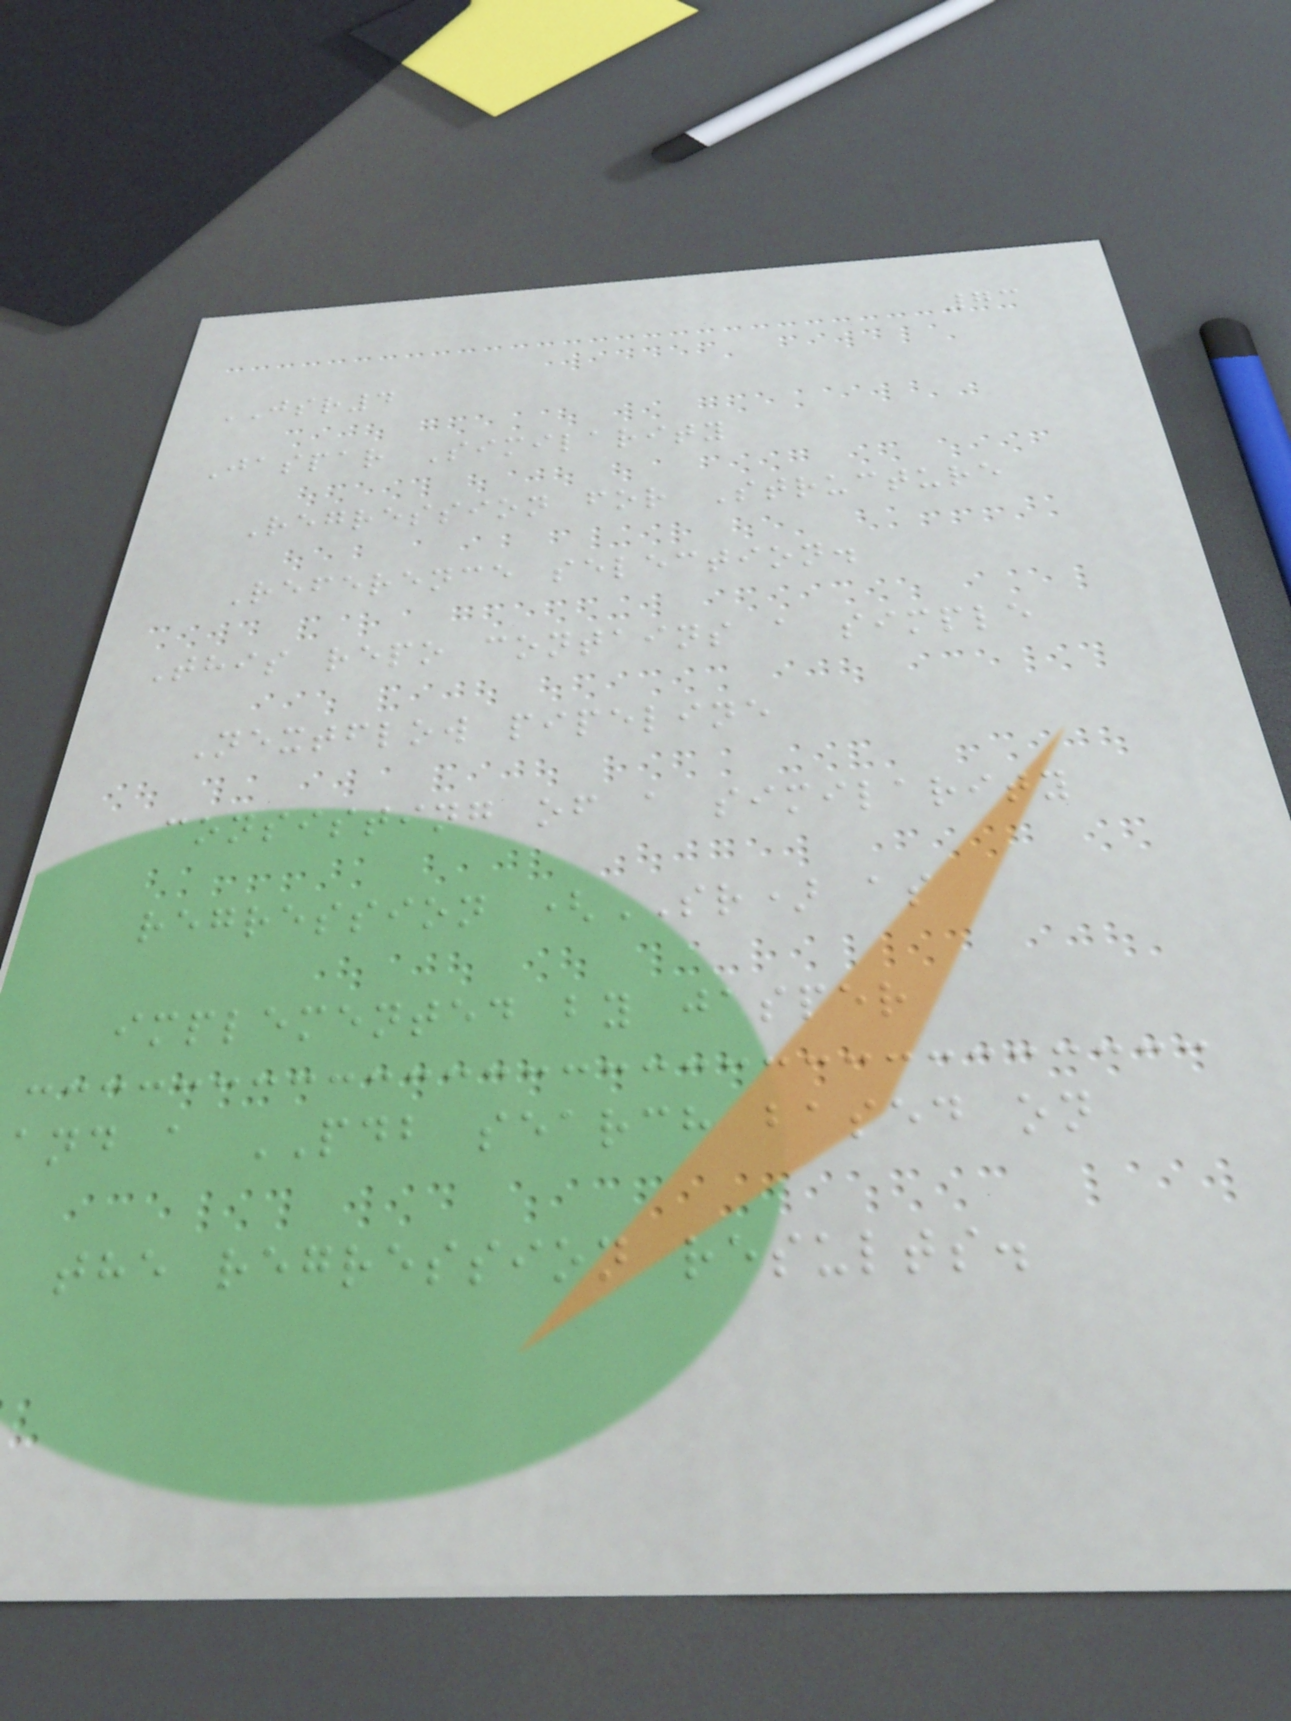73
JSR4
Jaspar Similarity
Regression for Structure
Reference selection.
This repo contains a simple
Nextflow pipeline
consisting of a similarity
regression (SR) as
implemented by jasper
and a PDB search based on
the regression results.
